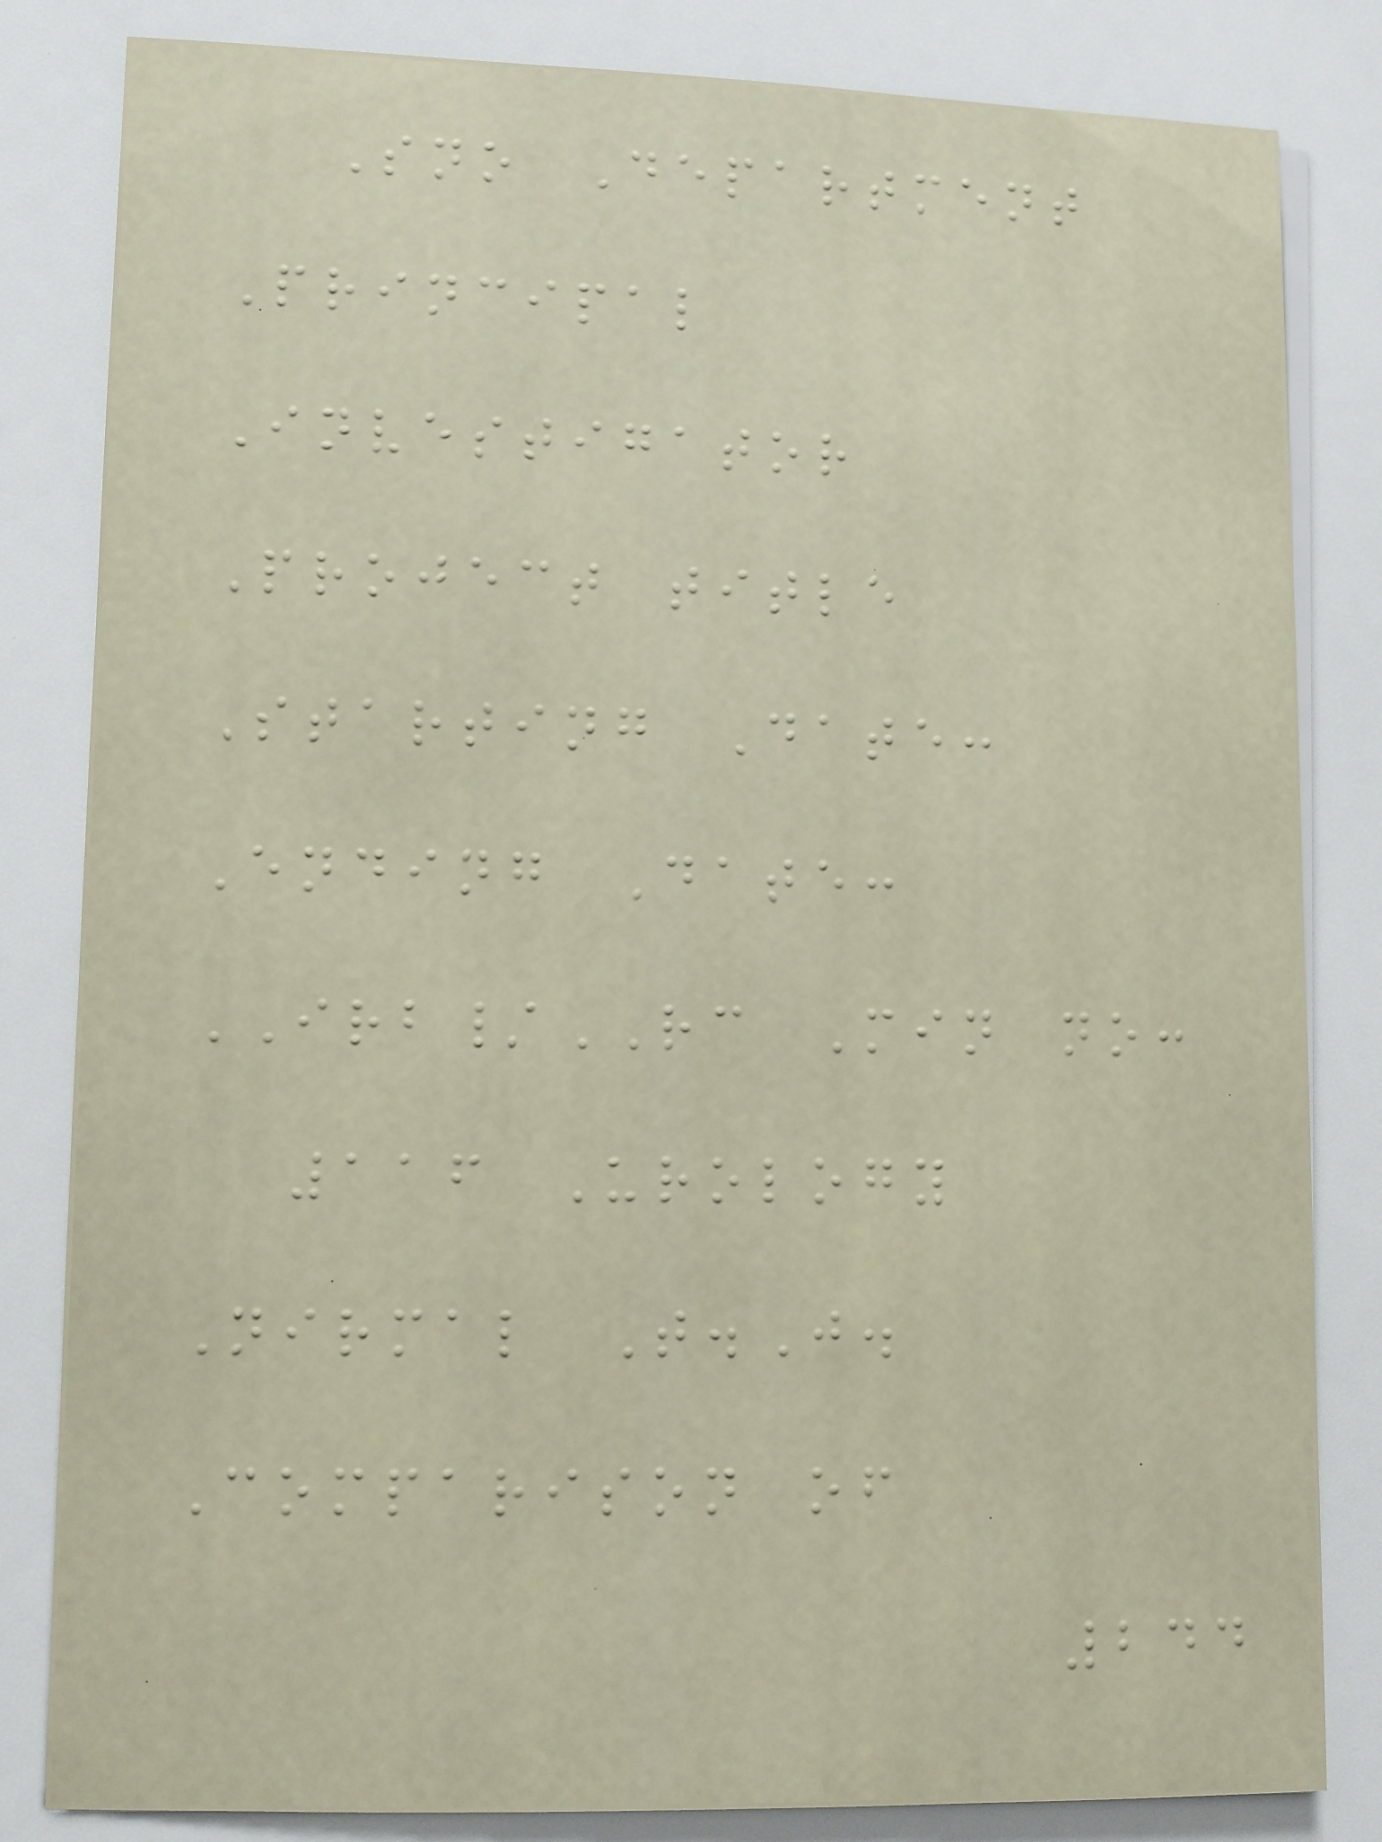Sno Department
Principal
Investigator
Project title
Starting Date:
Ending Date:
IRB/RC Min no:
116 Urology
Nirmal T.J.
Comparison of
244
